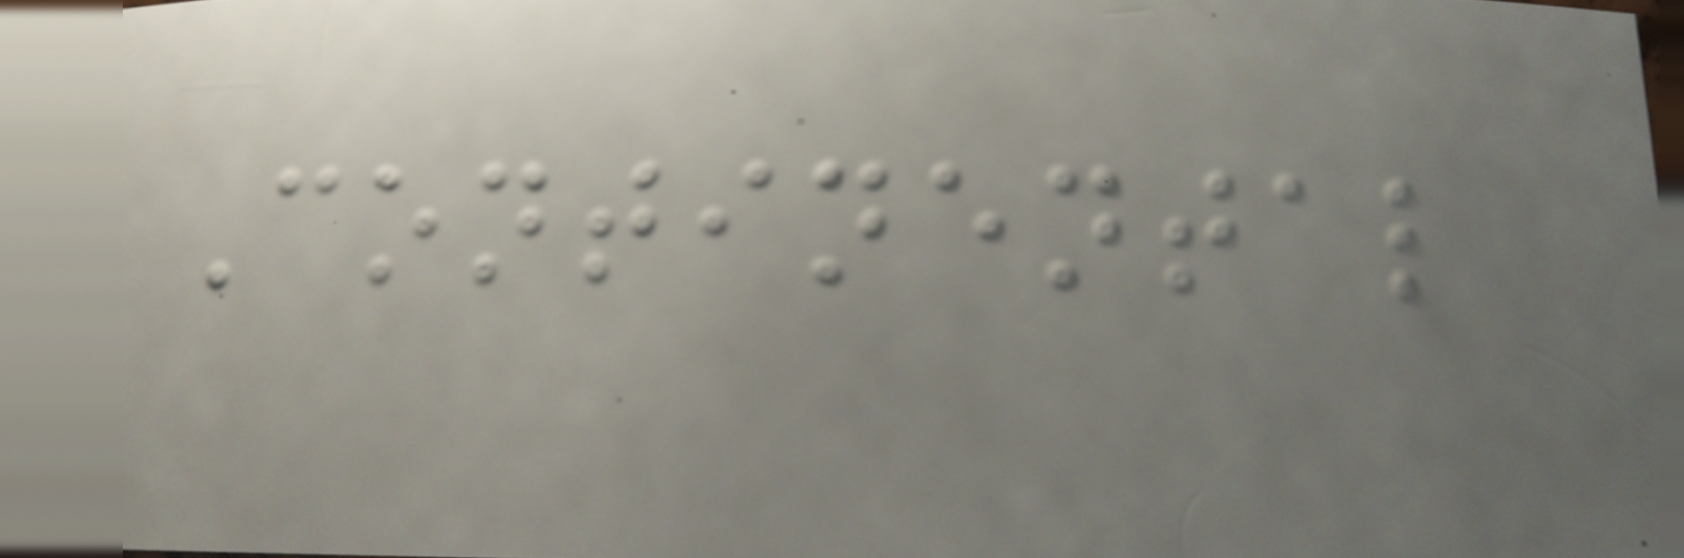Continental
